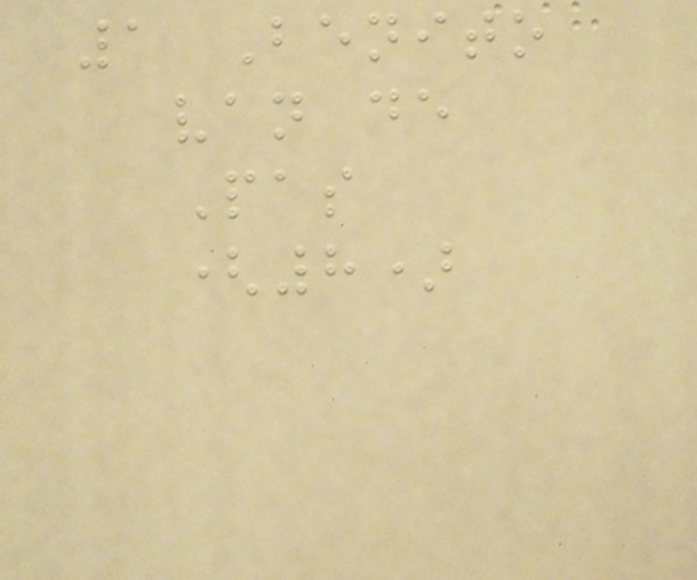1 Benito
van de
Pas
(8)
